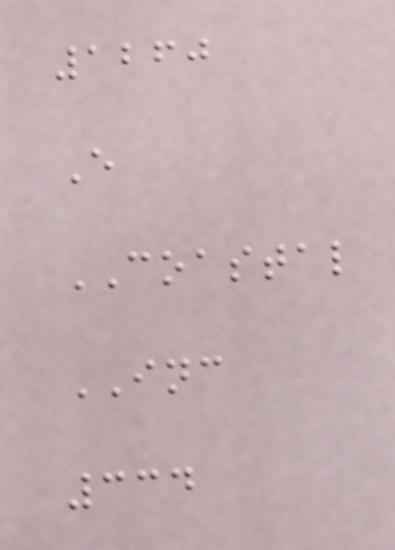1260
E
COASTAL
INC
334
